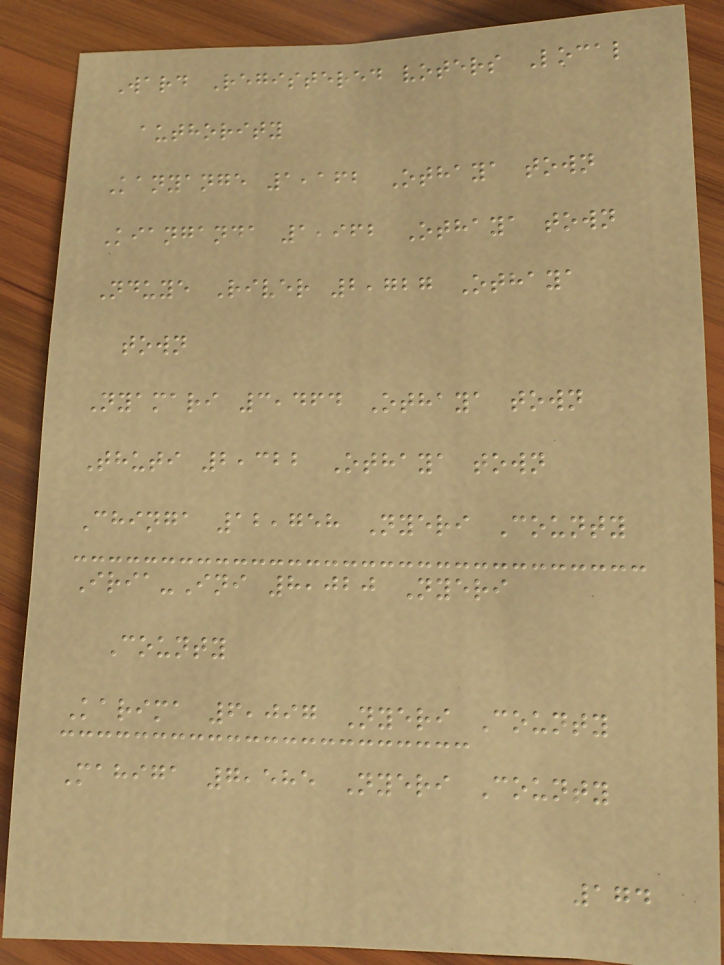Ward Registered voters Local
authority
Kanyange 1,162 Othaya town
Kianganda 1,962 Othaya town
Nduye River 2,727 Othaya
town
Nyamari 3,464 Othaya town
Thuti 2,322 Othaya town
Chinga 12,758 Nyeri County
Iria-Ini 8,020 Nyeri
County
Karima 6,097 Nyeri County
Mahiga 7,585 Nyeri County
174
